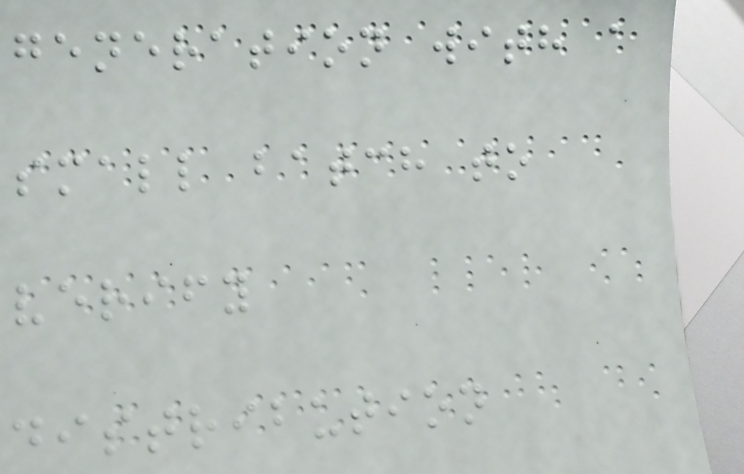generation with a
small batch to
verify
distribution
